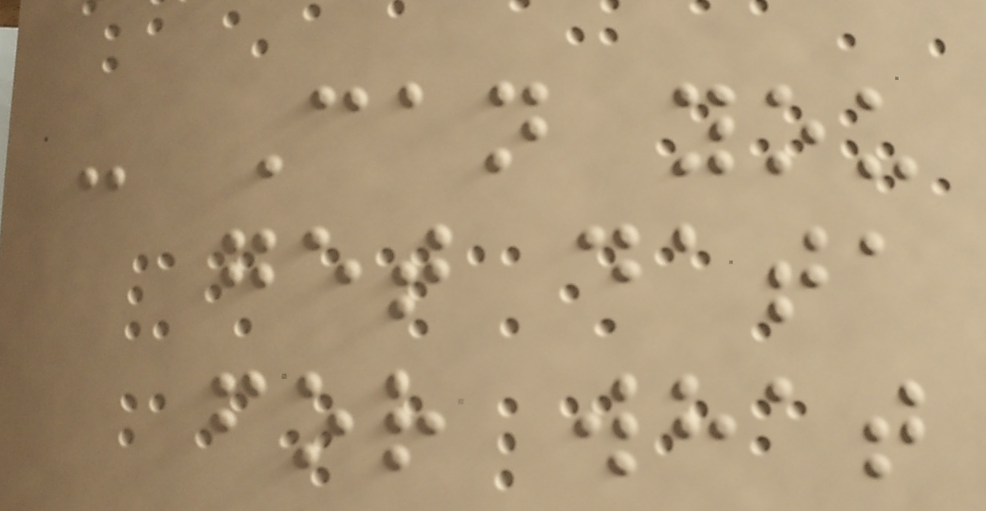- Can you
get data
for what
